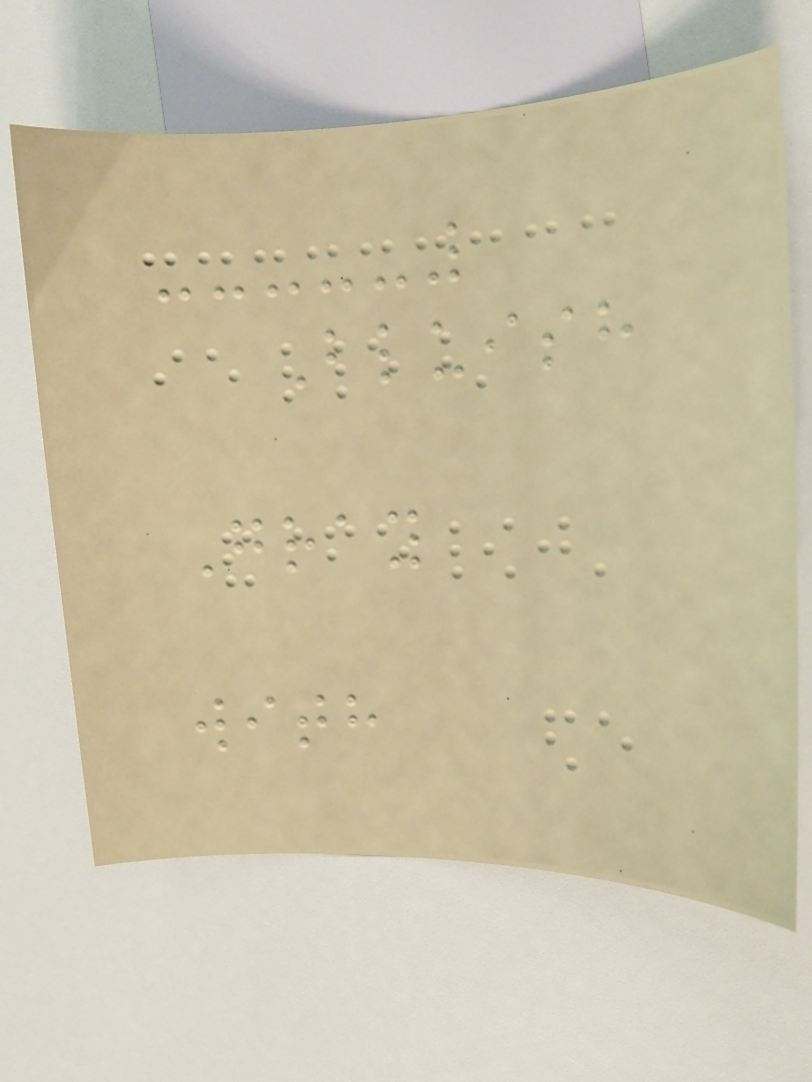Bluish
Gray
with
